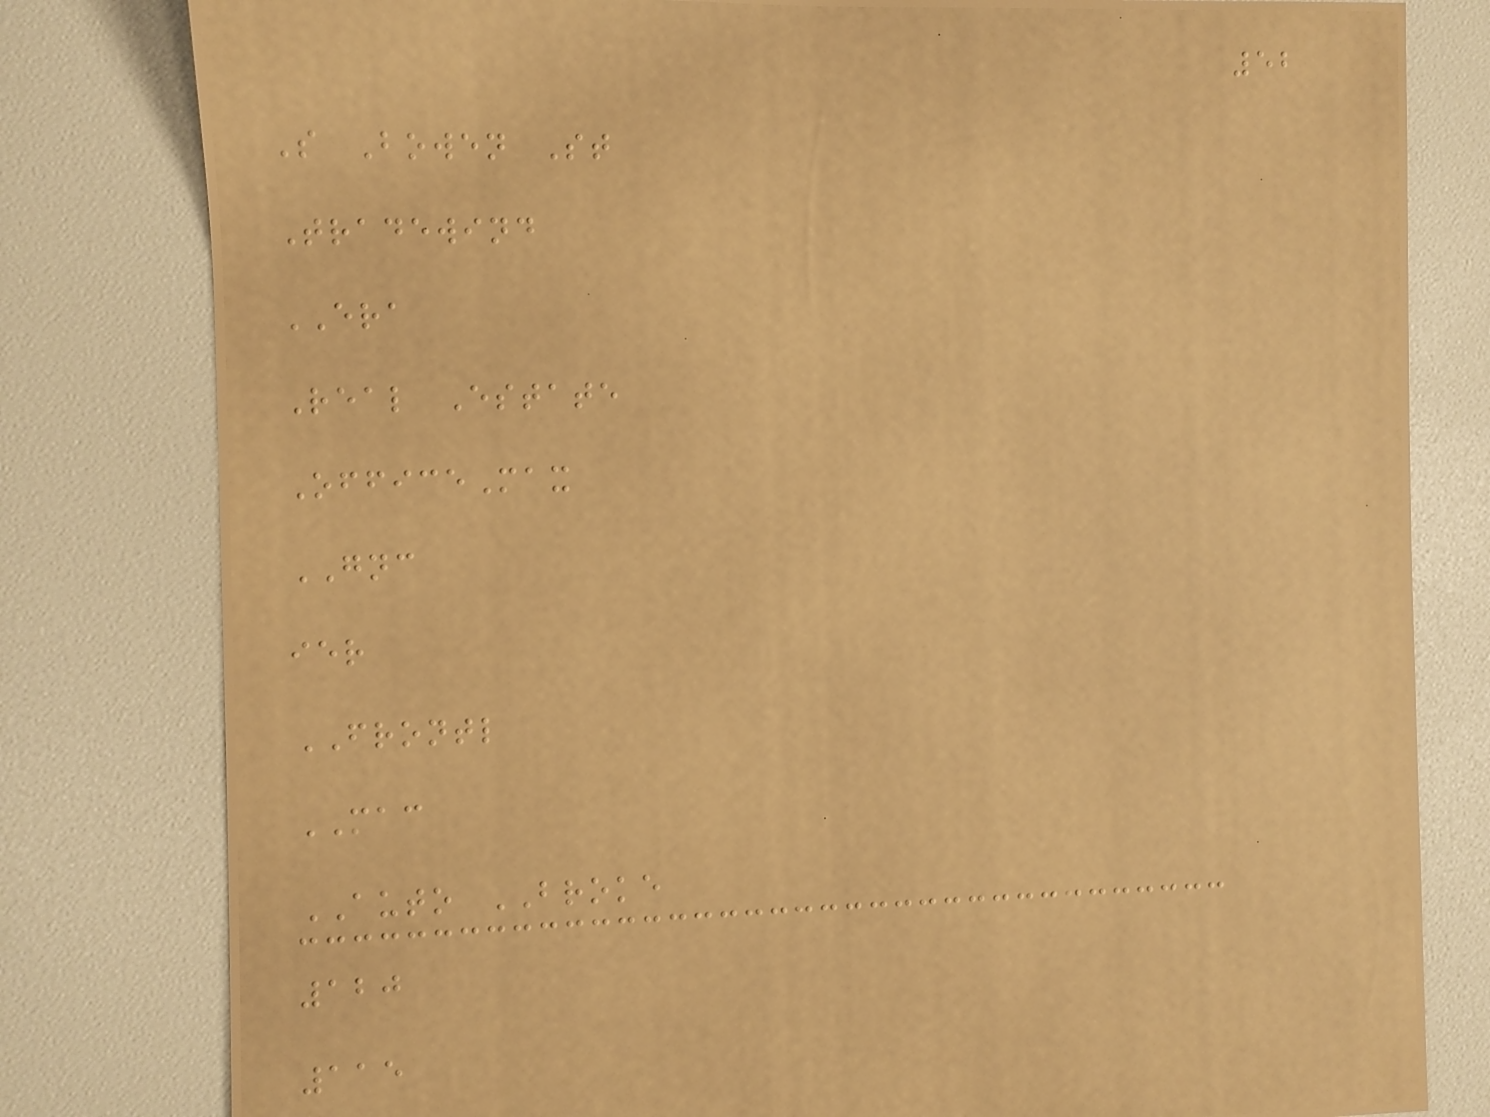52
S Bowen St
Tradewind
ERA
Real Estate
OfficeMax
GNC
ier
FRONTL
MAC
AUTO BROKE
120
115
